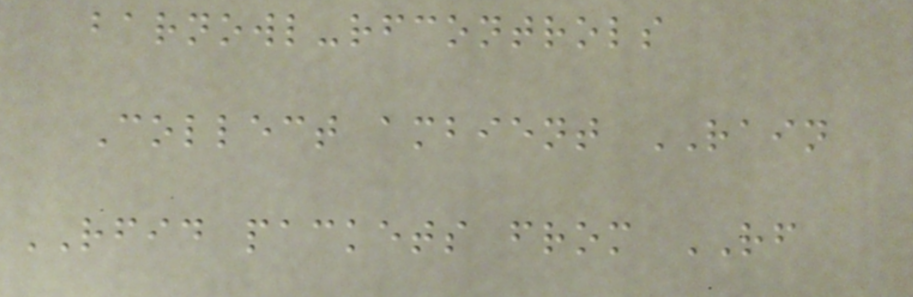barnowl-rfcontrols
Collect ambient RAIN
RFID packets from RF
